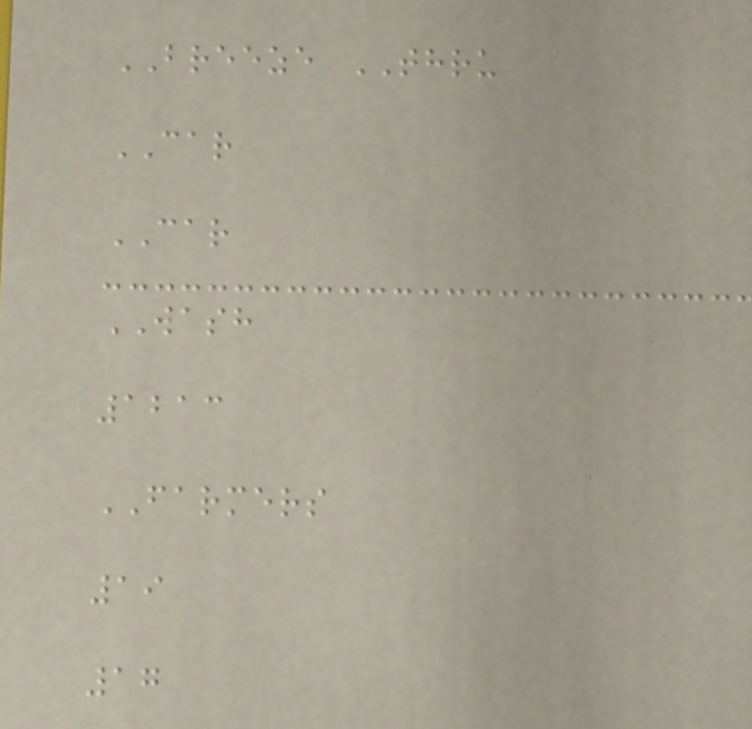BREEZE THRU
CAR
CAR
WASH
1213
FARMERS
19
17
